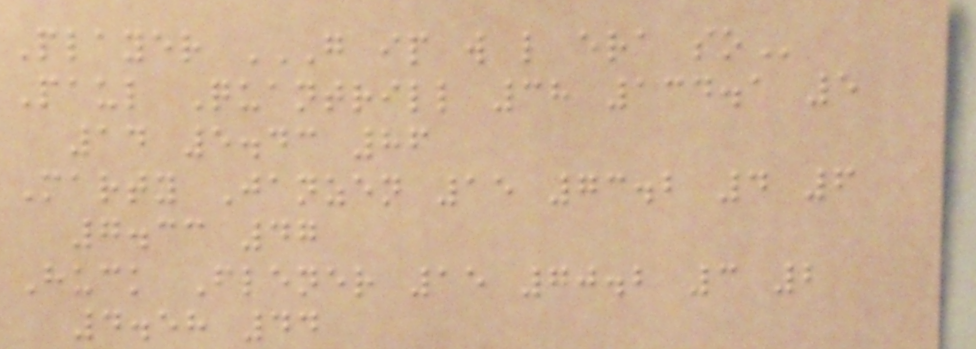Player G IP W L ERA SO
Paul Quantrill 38 134.1 5
14 5.43 86
Marty Janzen 15 73.2 4 6
7.33 47
Huck Flener 15 70.2 3 2
4.58 44
